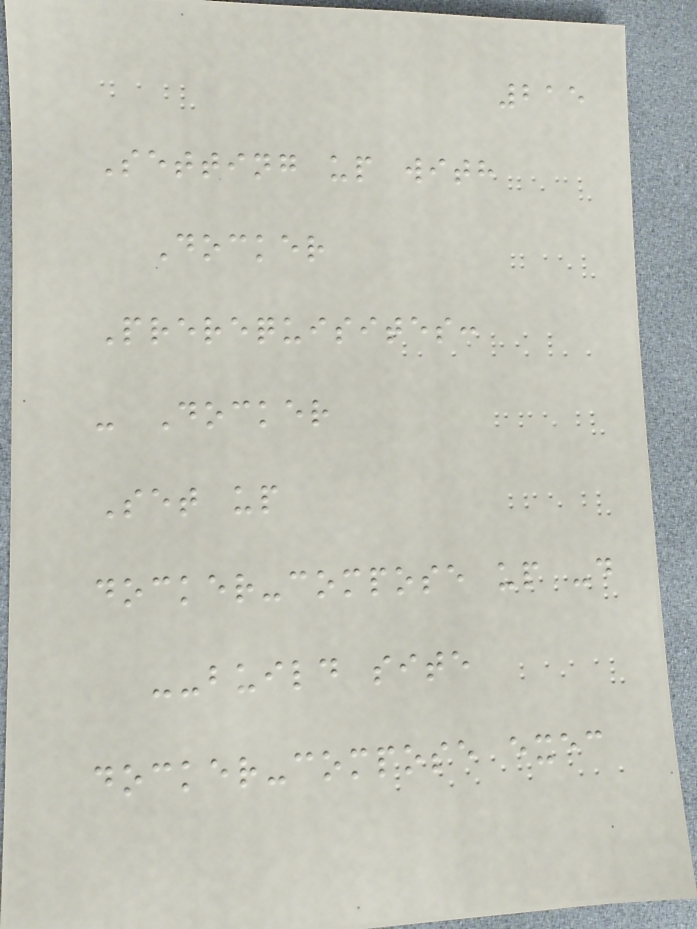215
Setting up with
Docker
Prerequisites:
- Docker
Set up
docker-compose up -d
--build site
docker-compose exec
